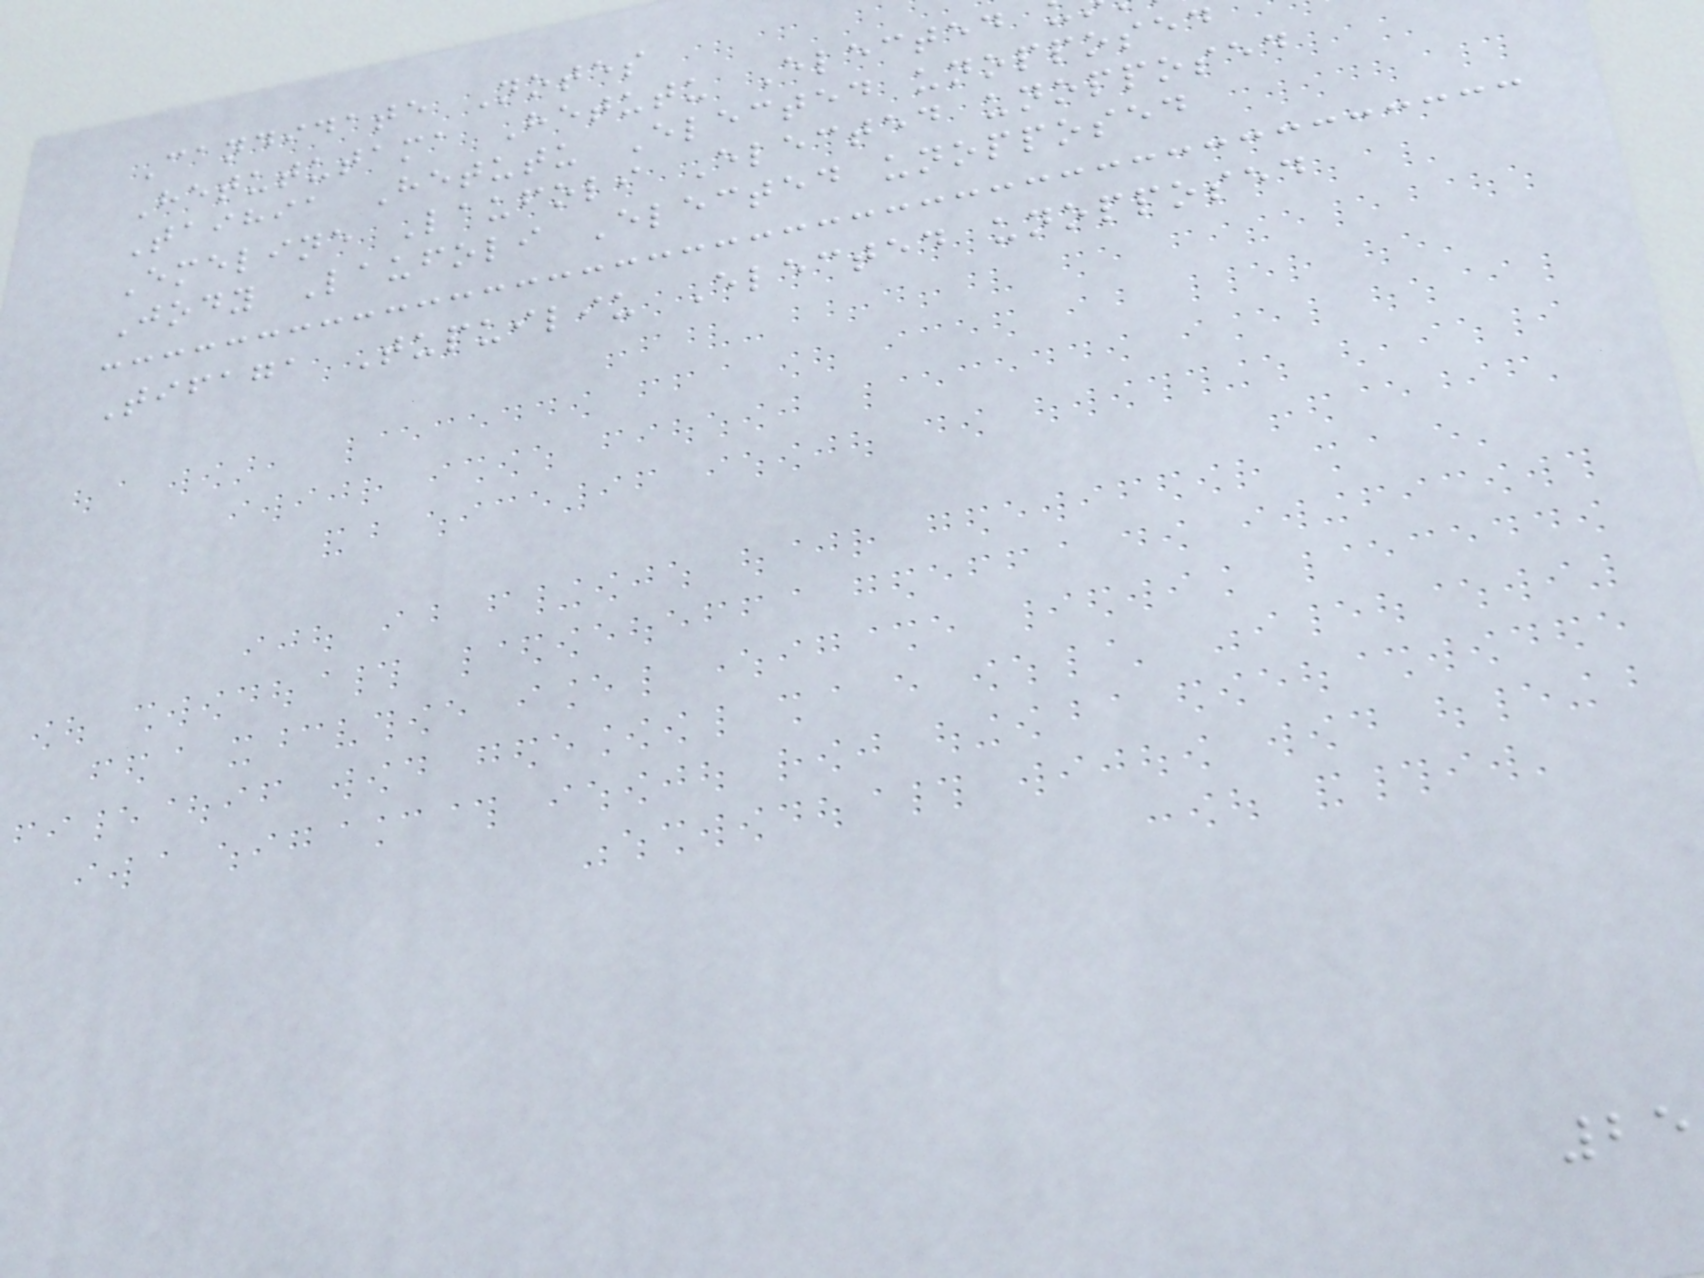Candidate Notes
Hetututama Hetutu Elected
Taihia Hetutu Elected unopposed
Emeline Laufoli Elected unopposed
Jody Laufoli Elected unopposed
Tifaga Tupuiliu Elected unopposed
